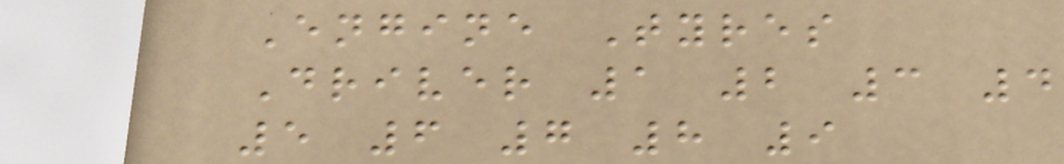Engine Tyres
Driver 1 2 3 4
5 6 7 8 9
